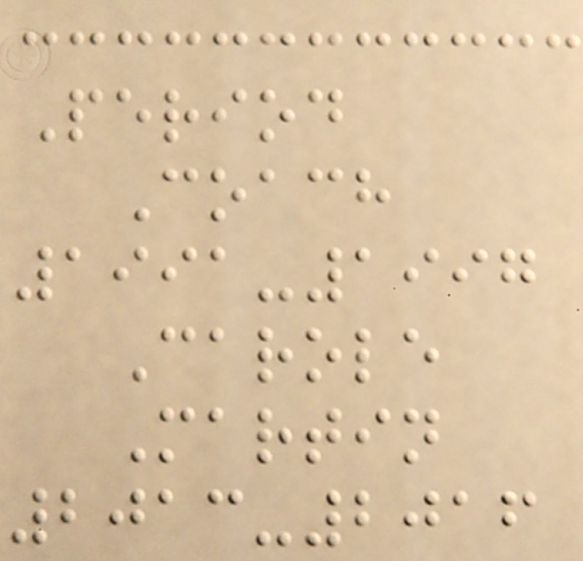Period
Coach
1991-1997
Carole
Martin
2013-2016
